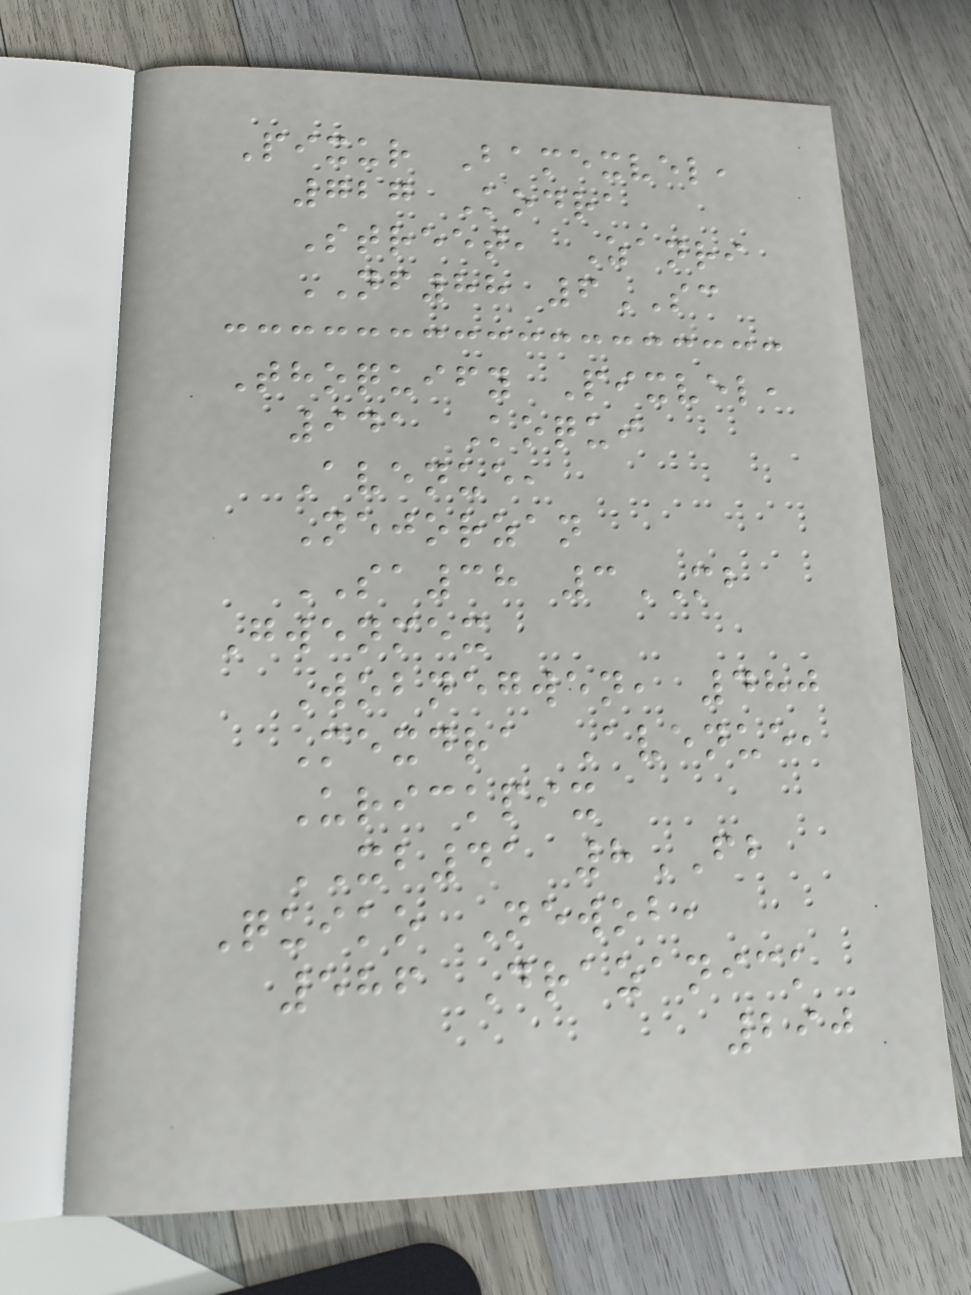Pixur Bamexvel,
727 Kodra
Street, Zanri
NF88 6SC
Thoquify Pixvel,
941 Koqui
Avenue,
Nejorzan
SA38 3MB
Gwenmex
Wobnegwen, 480
Mexdra Avenue,
Urickpix
XB41 8FB
Quiko Newob,
586 Drazanick
290
